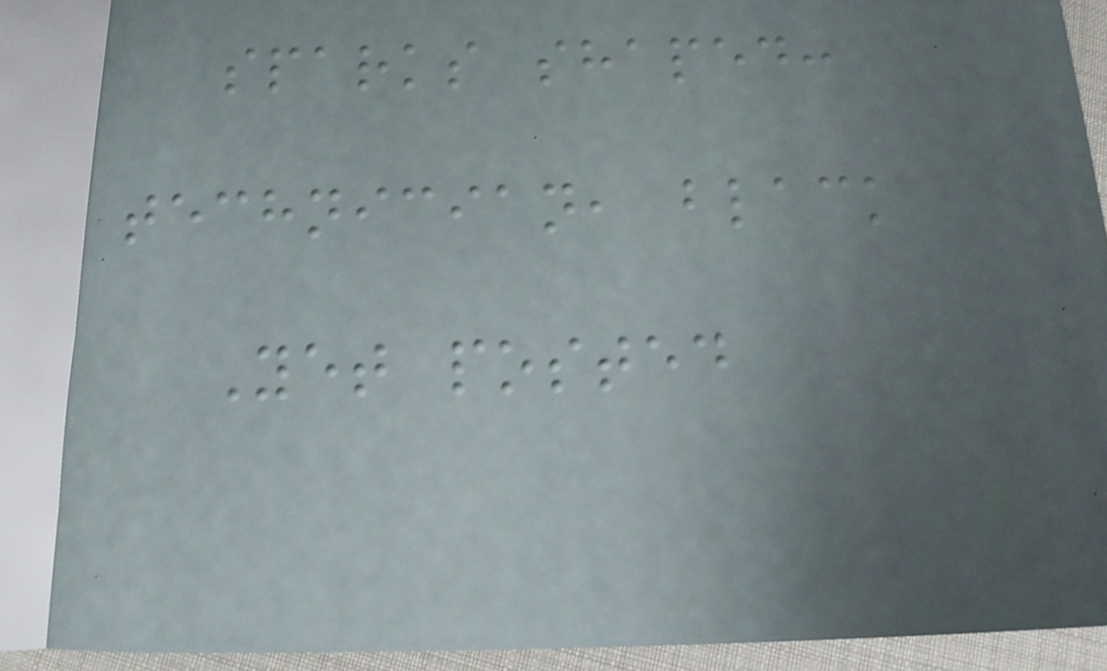sparks shaped:
technician, black
Yet posted
